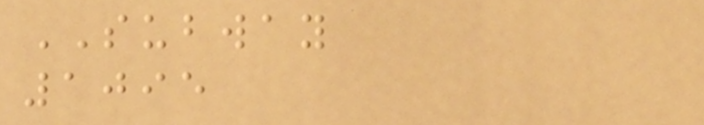SUBWAY
1095
